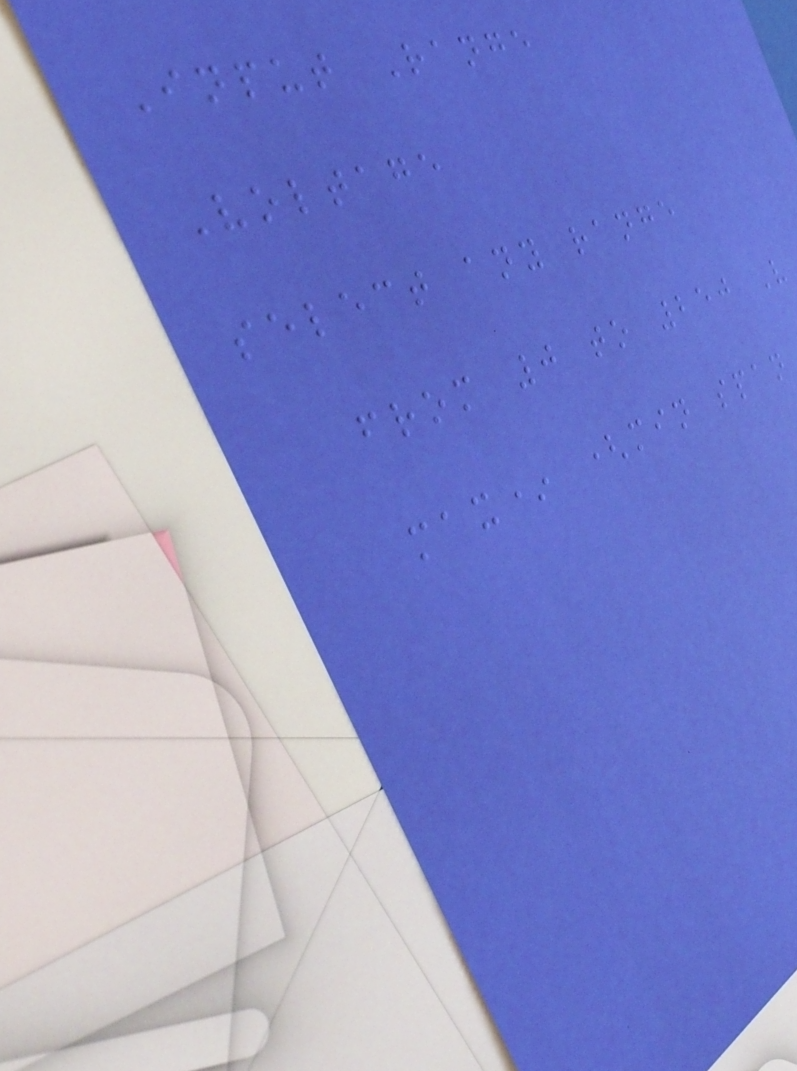Input Range
Voltage
select any range
from 0 to 250 V
max* (min span
